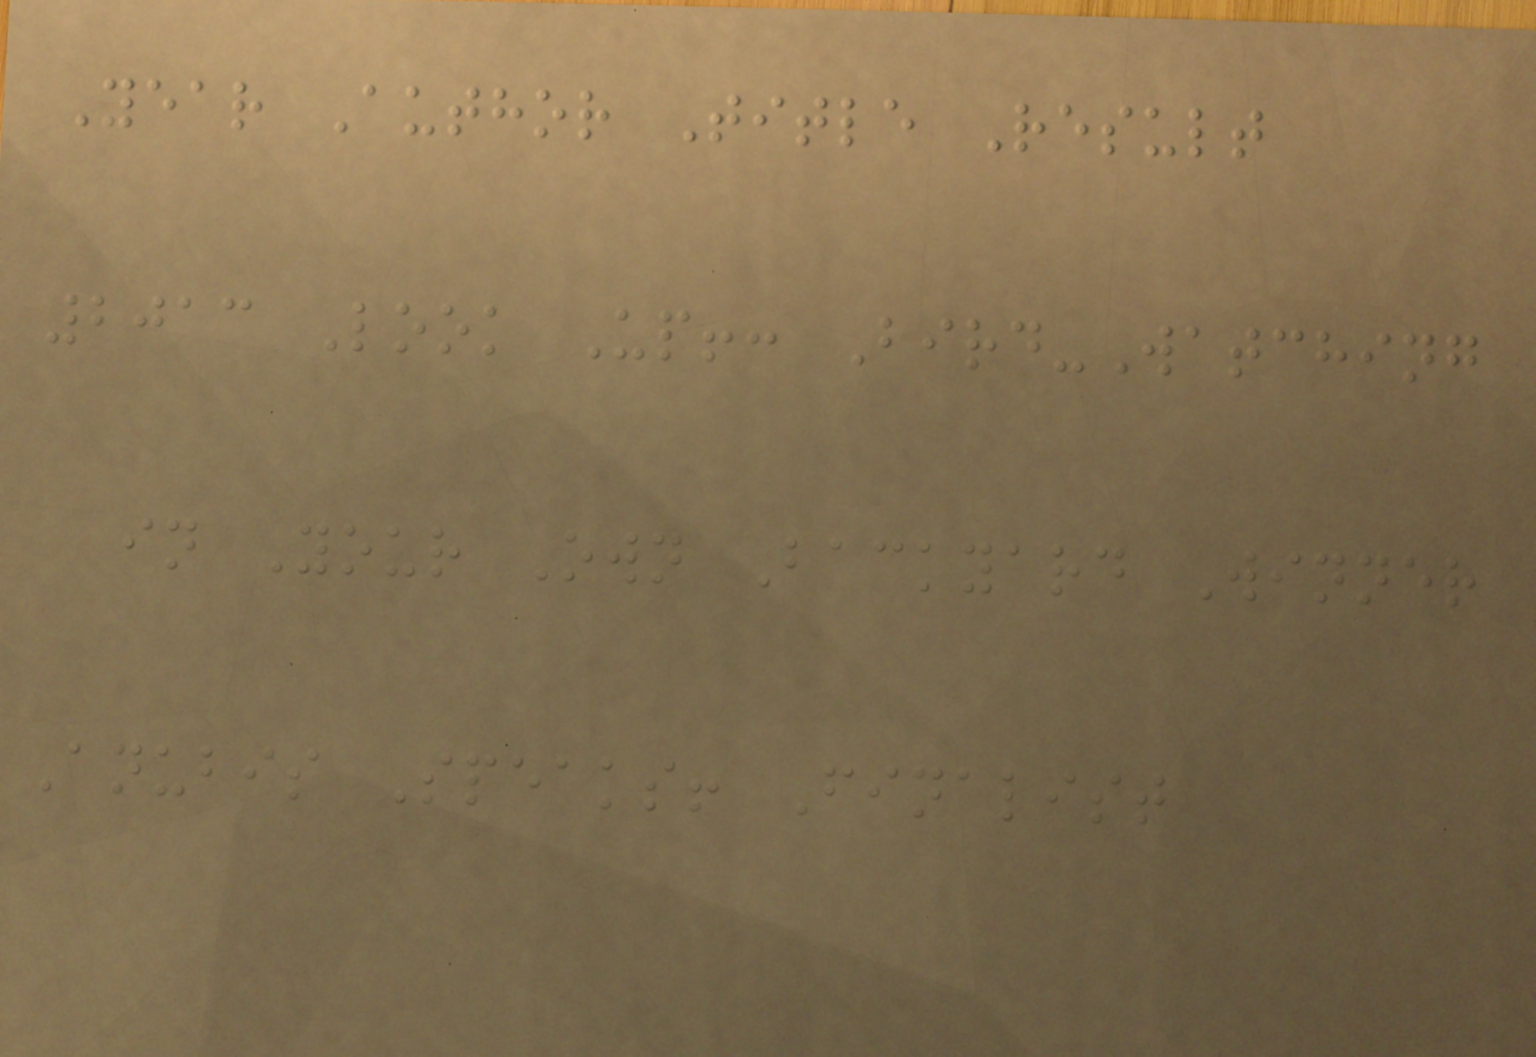Year Author Title Result
2013 Look Up!: Bird-Watching
in Your Own Backyard Winner
Anubis Speaks! Finalist
